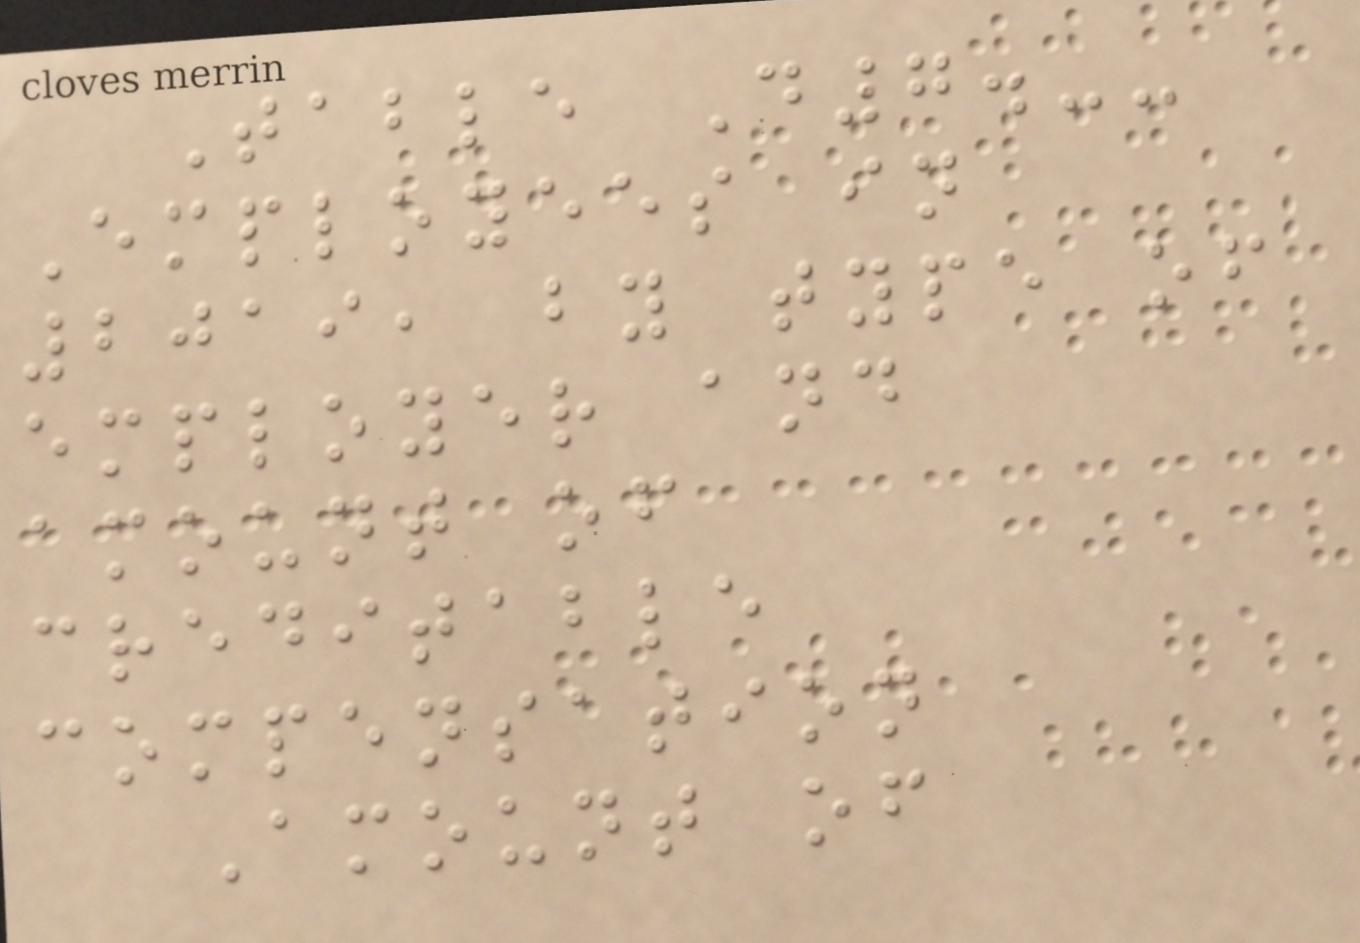Table D7.--
Employees in
2019, by type of
employer and
amount of
creditable
compensation
Amount of
